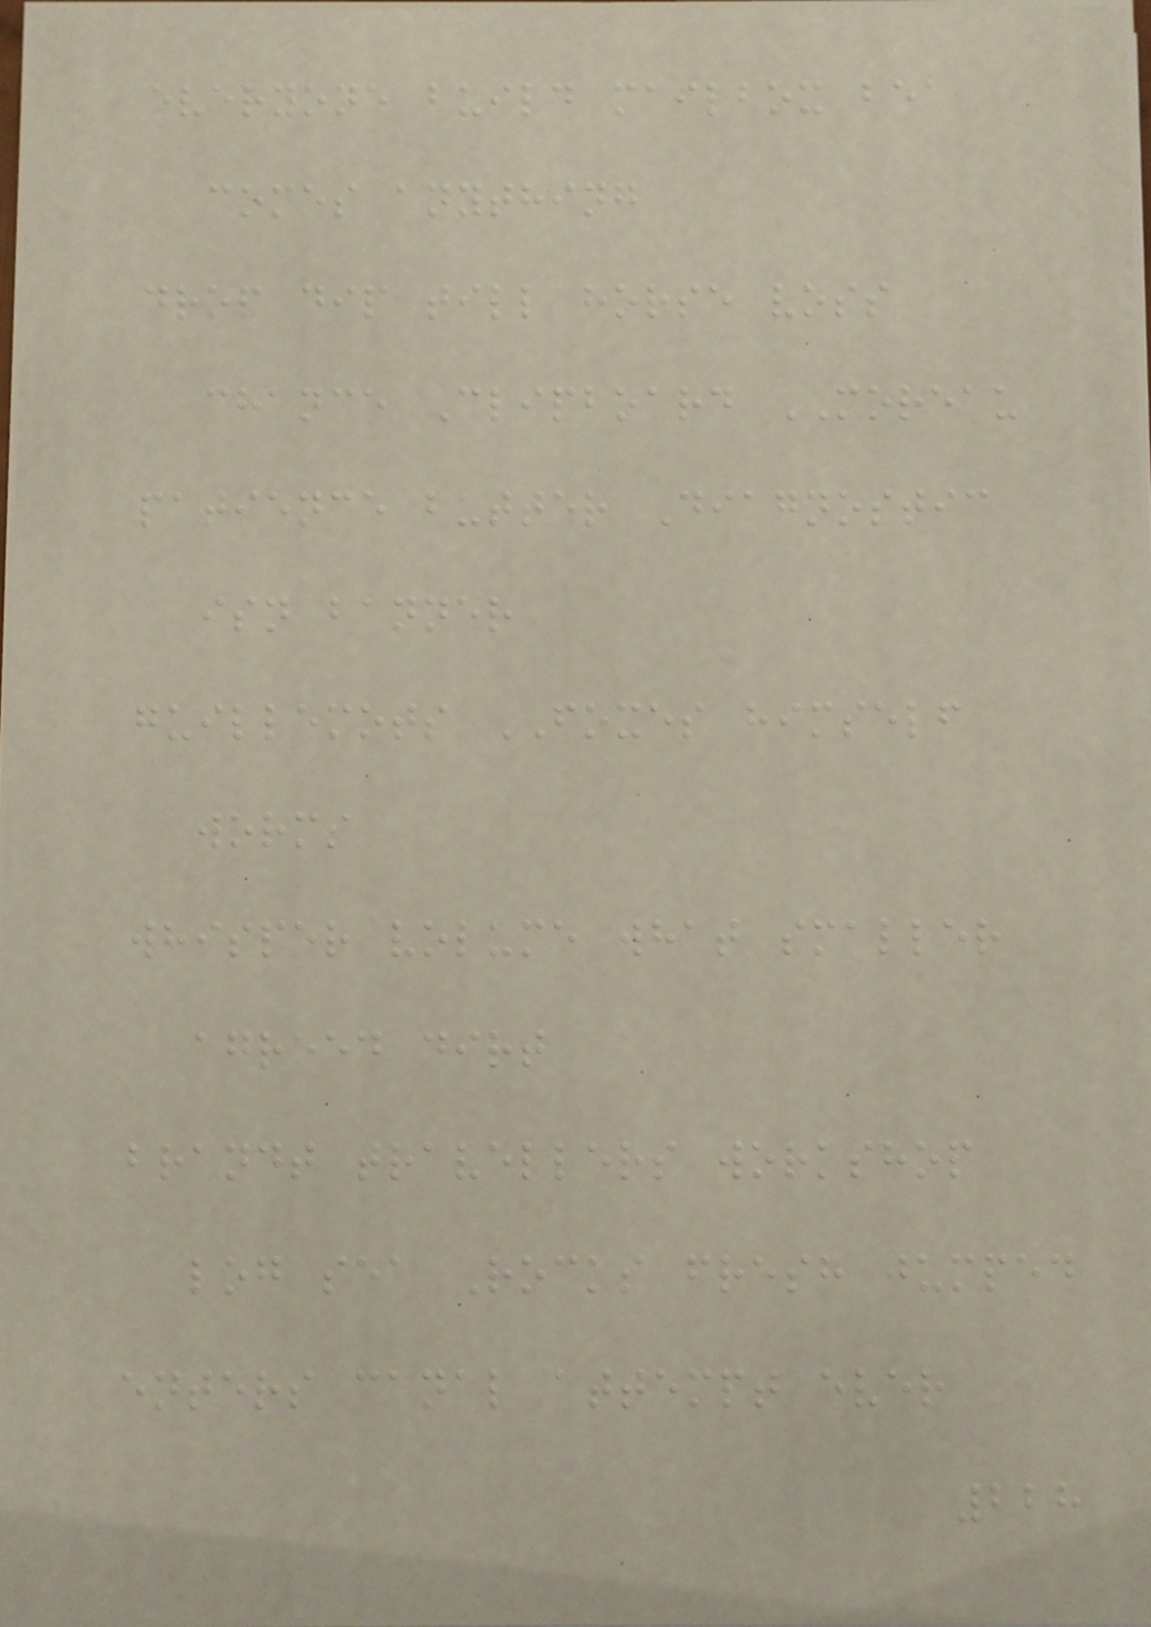everyone build mailbox bea
comes anything
drop dip till horse voss
chance Clipboard MOREAU
patience butter Diagnostic
isn banner
guillemots FOXES himself
worms
whisper volume what smaller
agreed dirt
brandt travellers workshop
log sea Rocks fresh jumped
enters canal attempt ever
228
